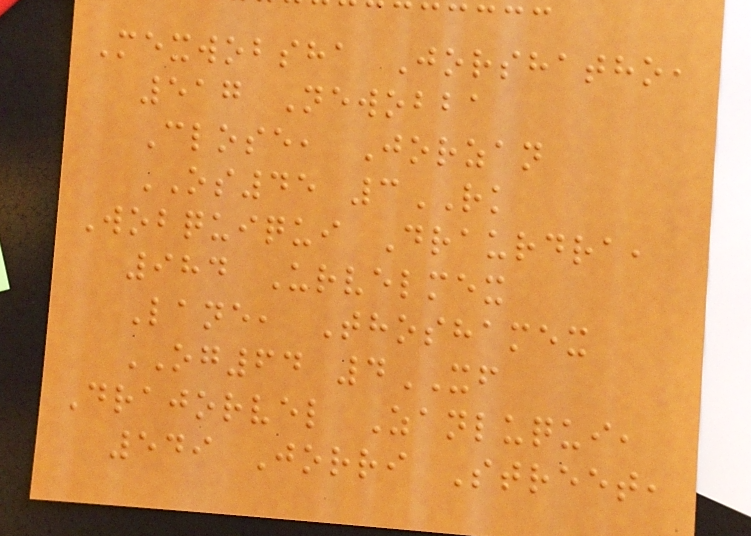Mexwobsha Jorshatho,
517 Newobba
Close, Jorzan
OS45 3RK
Wobquiqui Draurdra,
984 Urvelmex
Lane, Thoshamex
OG64 4XF
Drajorvel Zanluqui,
549 Jorri Street,
